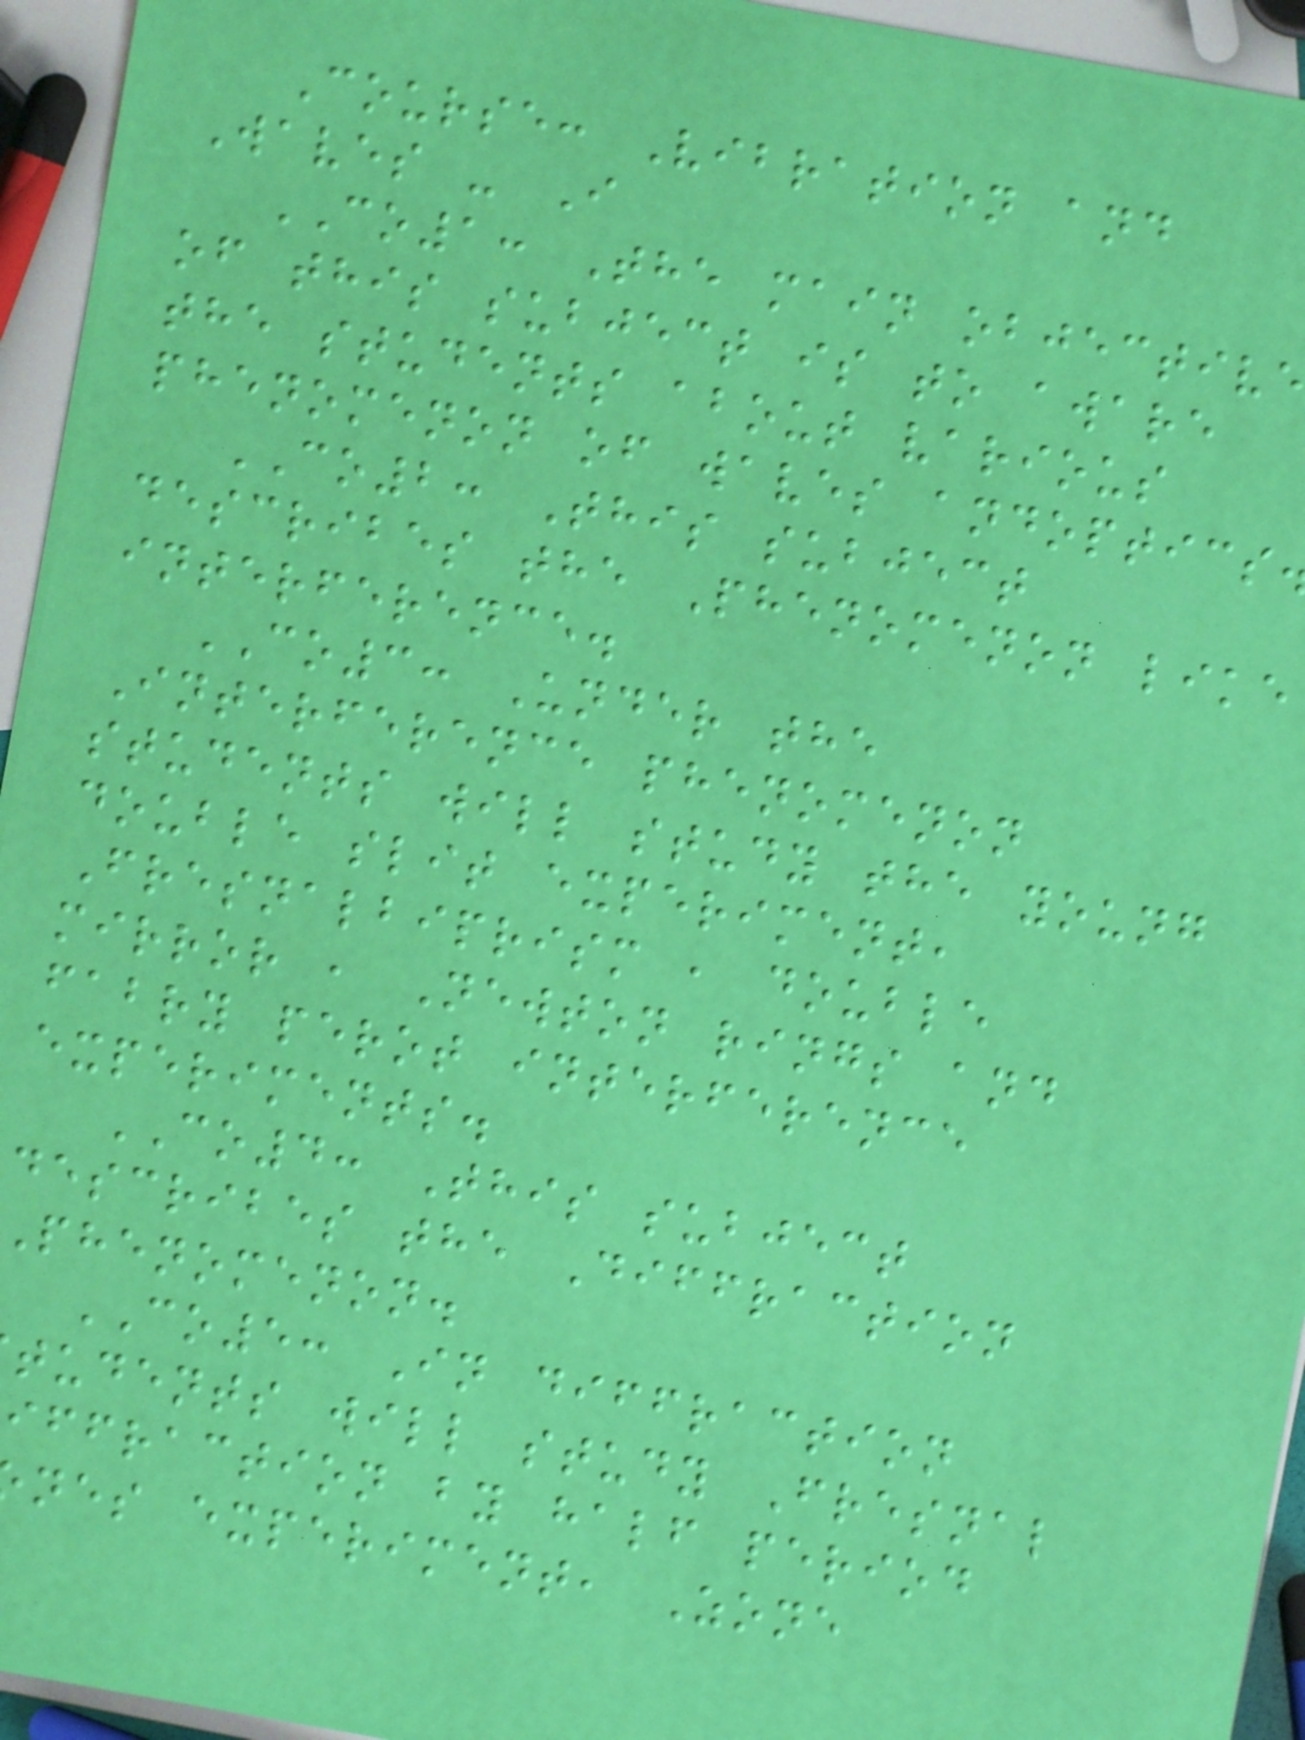Course: Vibration and
Waves - I
CO1: The main objectiv
of this subject is to aware
the students about various
phenomenon of waves andoptics
CO2: This subject
describes the Phenomenon like
interference.
CO3: Under the
Interference phenomenon
students will study the young
double slit experiment,
Fresnalbiprism , double
mirror , Newton rings and
fabry perot interference
experiments.
CO4: This subject
describes the Diffraction
phenomenon.
CO5: In diffraction
tudents will study Fresnal
iffraction by half period
nes experiment, Zone
